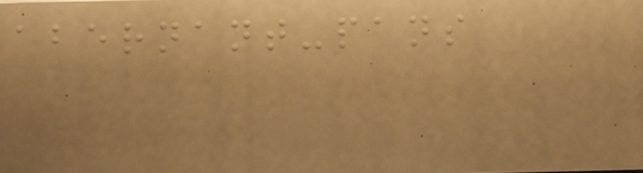abernant-pans
